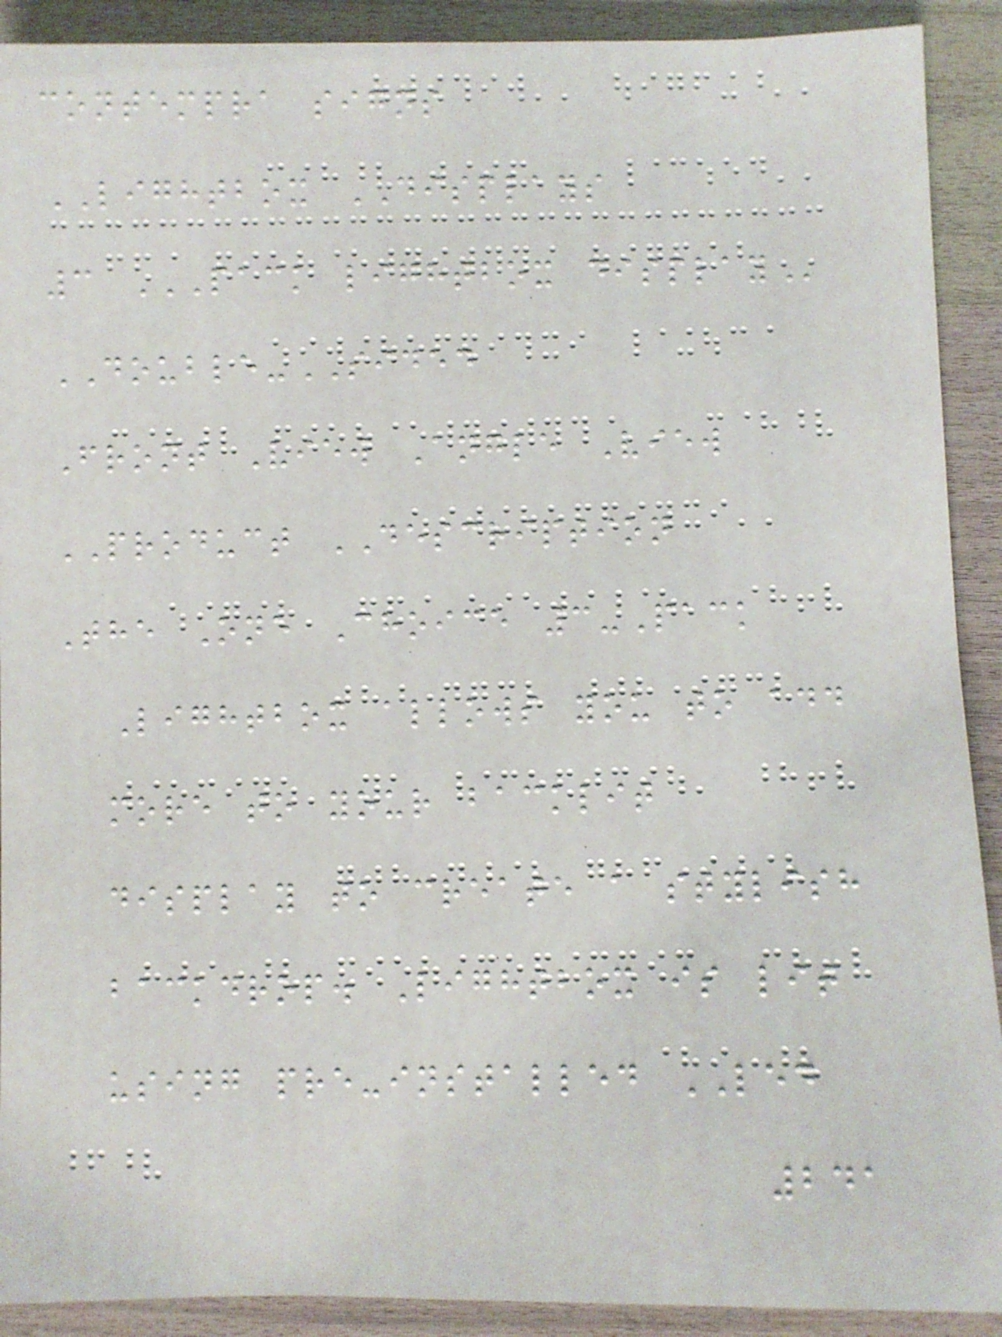contempra signs
LIGHTBOX DISPLAYS
3 PACK LIGHTBOX DISPLAY
DOUBLE-SIDED
Front View Angle View
PRODUCT DESCRIPTION
The One Choice 3-Pack
Lightbox allows you to add
more to your backlit
display to create a stylish
backdrop. Lightbox is lit
using pre-installed LED
241
